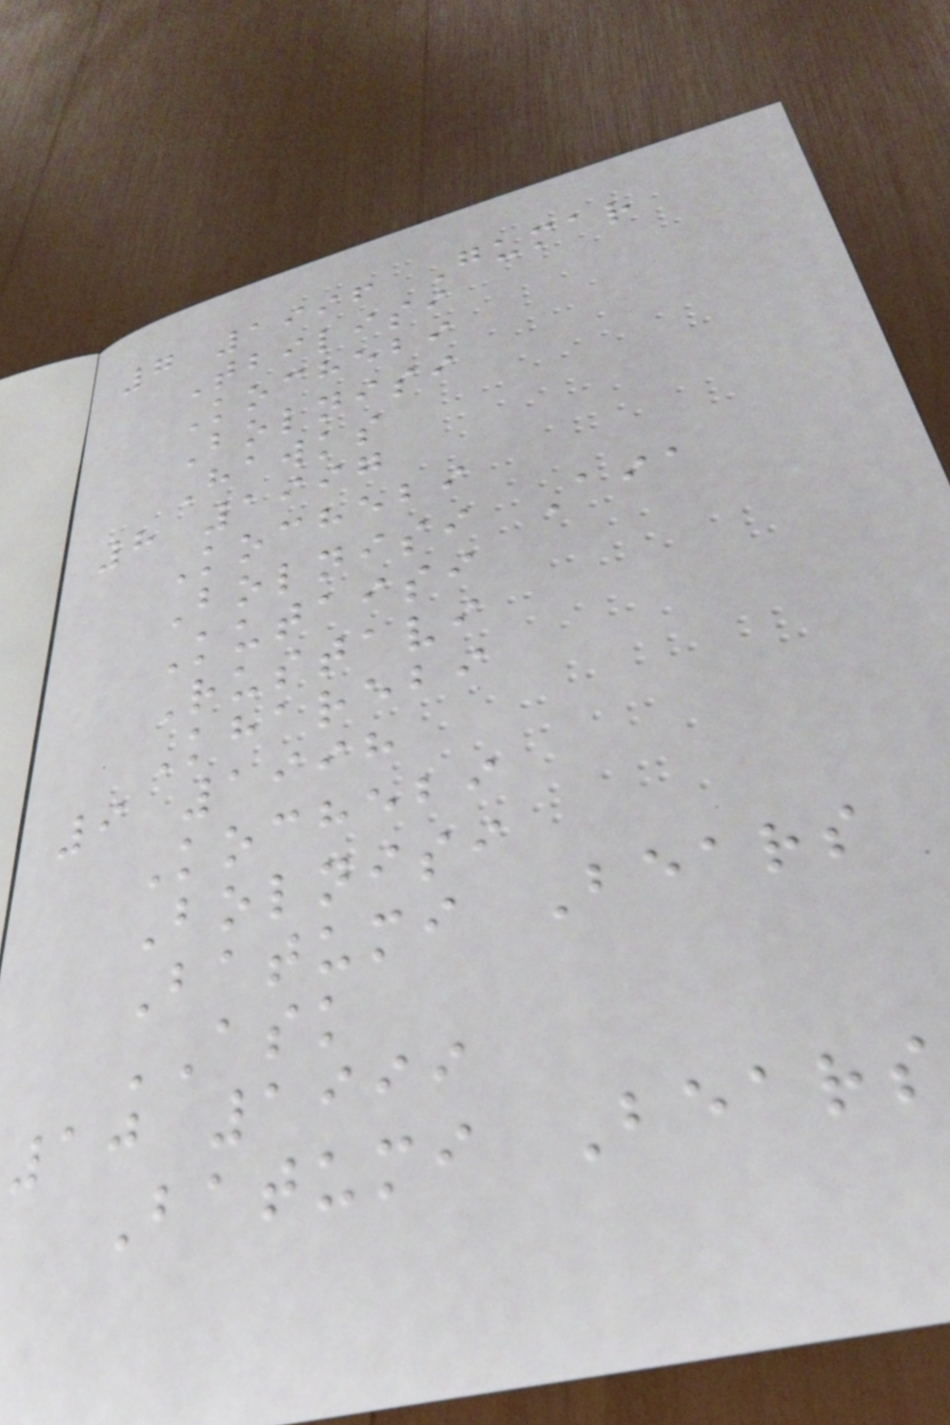7 1996 Gumar
Tbilisi
Kochebi
Bolnisi
Hawks
8 1997
Kochebi
Bolnisi Aia
Kutaisi
Rustavi
Kharebi
9 1998
Kochebi
Bolnisi
Batumi Bears
ASK
10 1999
Batumi Bears
